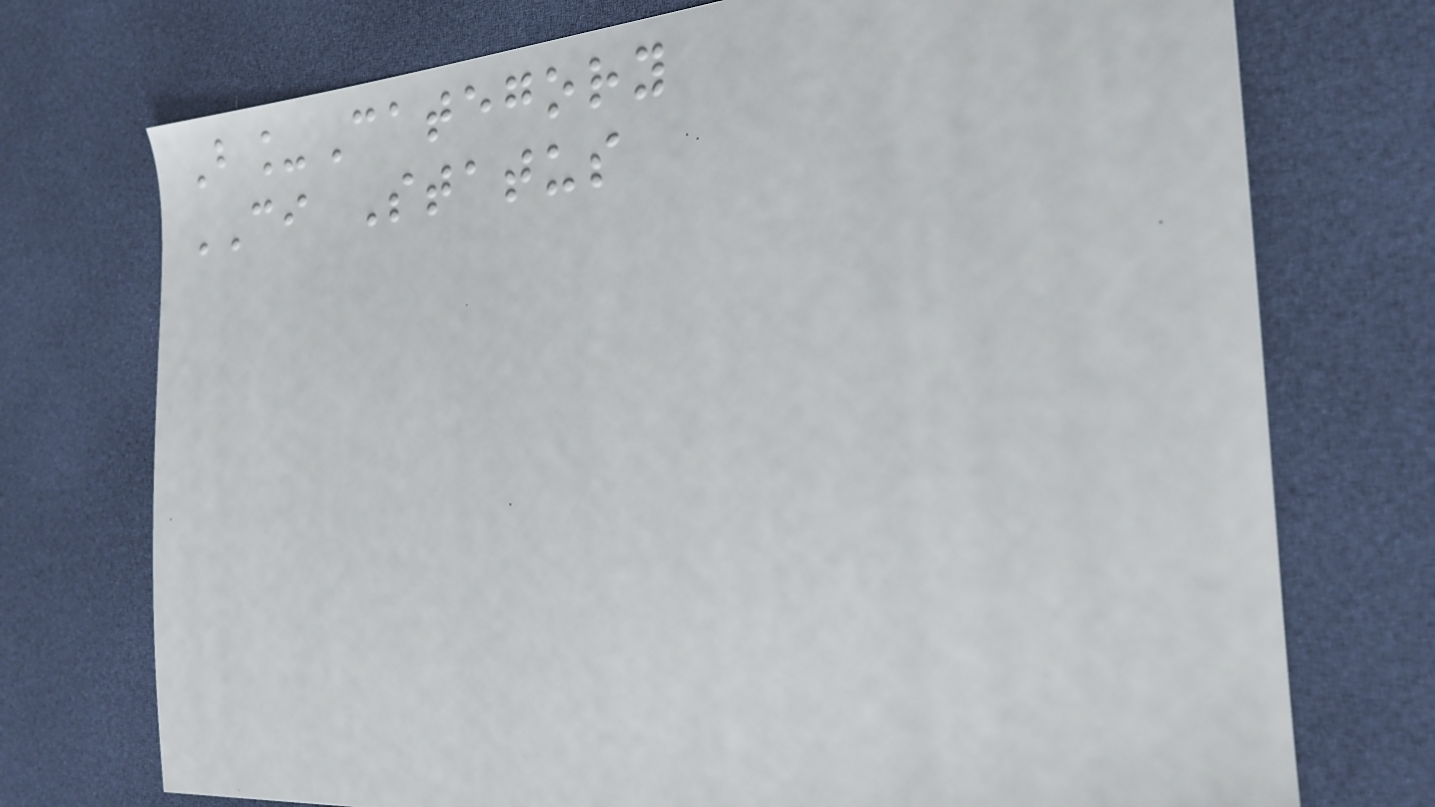B_Category
CI Status
